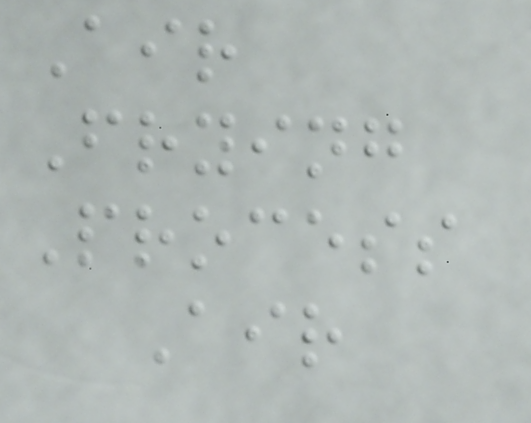Air
Frying
Process
Air
